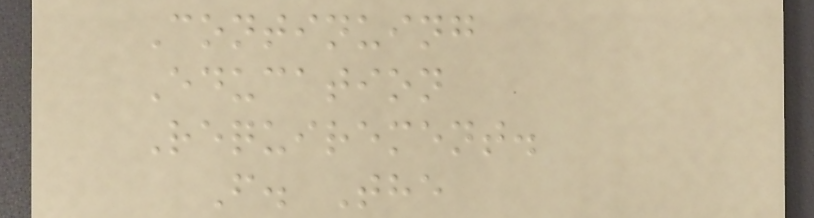Continuing
Education
Requirement.
F. The
